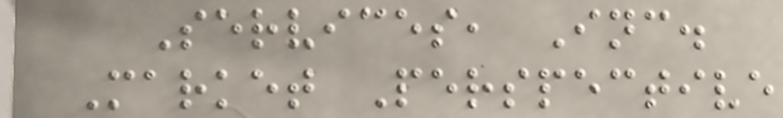Services, Inc.
Market Perspective
